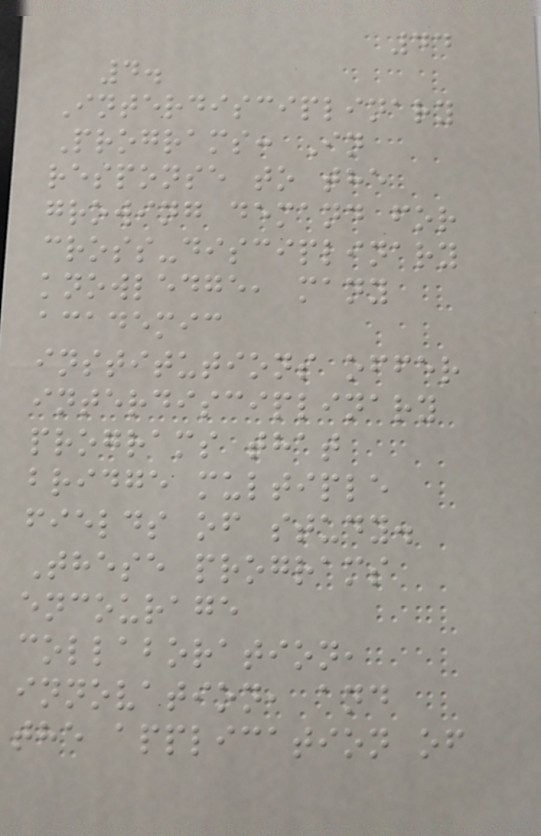44
4.
Interdisciplinary
Programs: In
response to the
growing demand for
cross-disciplinary
knowledge, many
academic
institutions offer
interdisciplinary
programs that
bridge multiple
fields of study.
These programs
encourage
collaboration,
innovation, and
the application of
